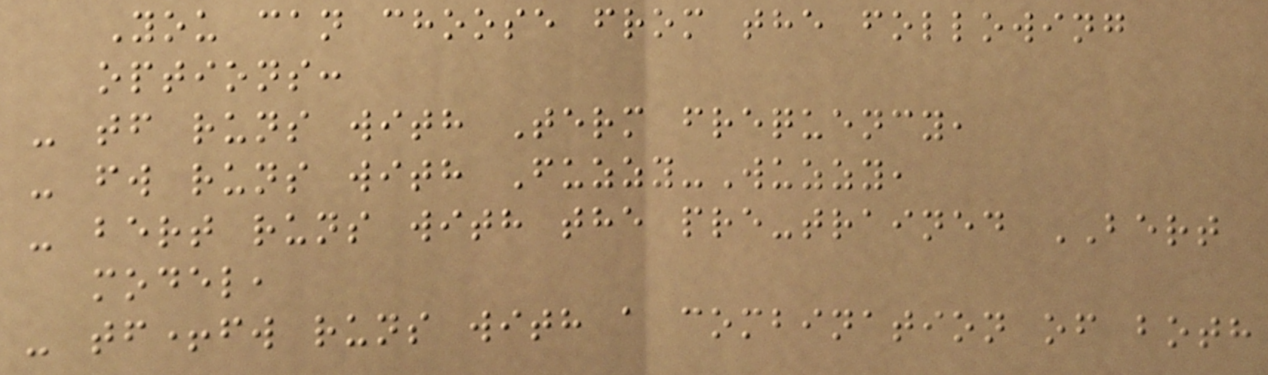You can choose from the following
options:
- tf runs with Term frequency,
- fw runs with Fuzzy-Wuzzy,
- bert runs with the pre-trained BERT
model,
- tf+fw runs with a combination of both
